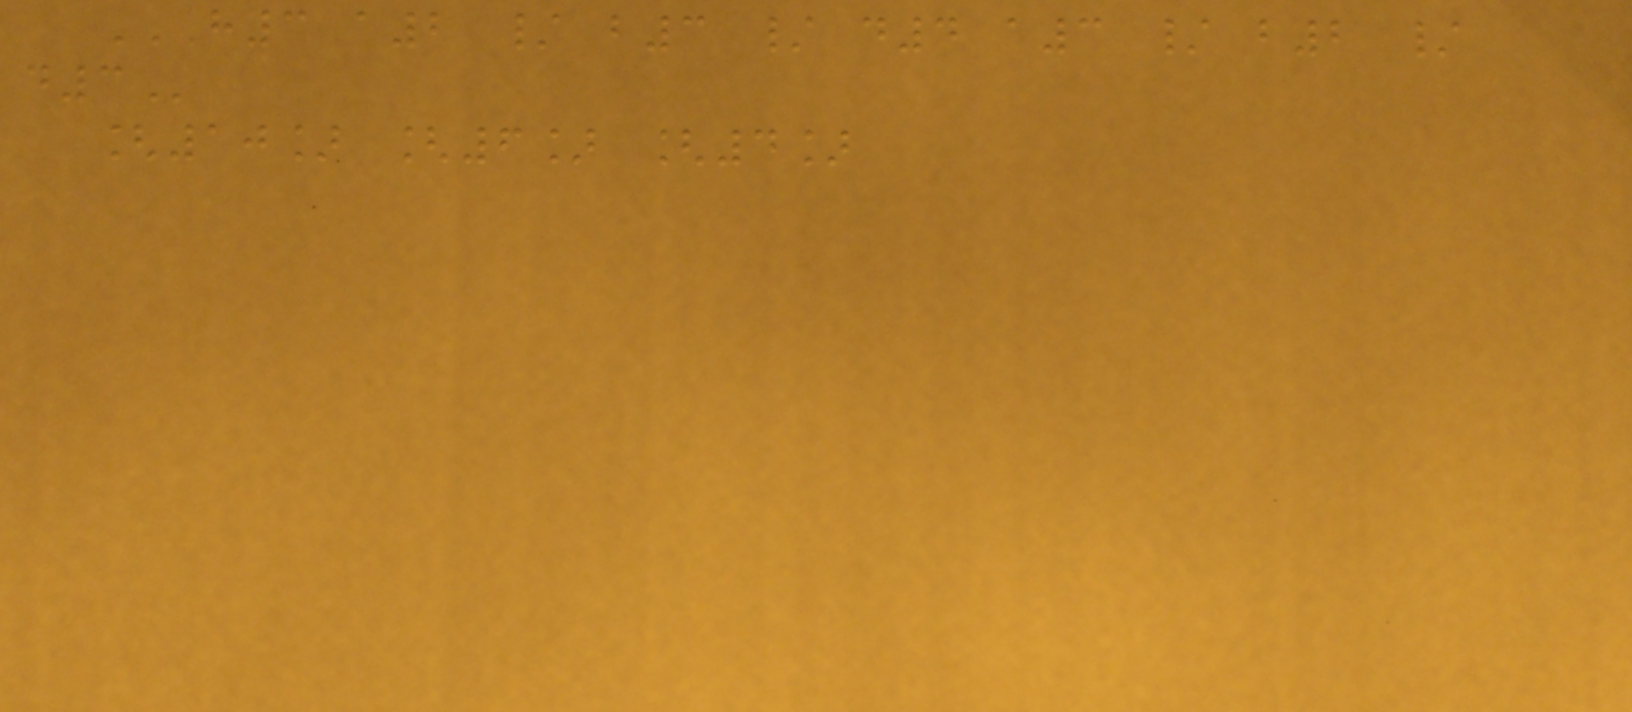H3 A2 / B3 / D4 A3 / B2 /
D3
[10] [6] [4]
